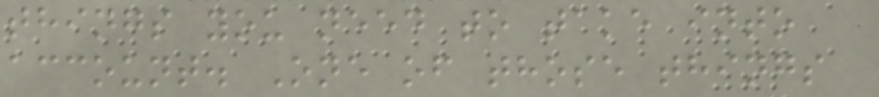things you need to take into
account. One of those things
